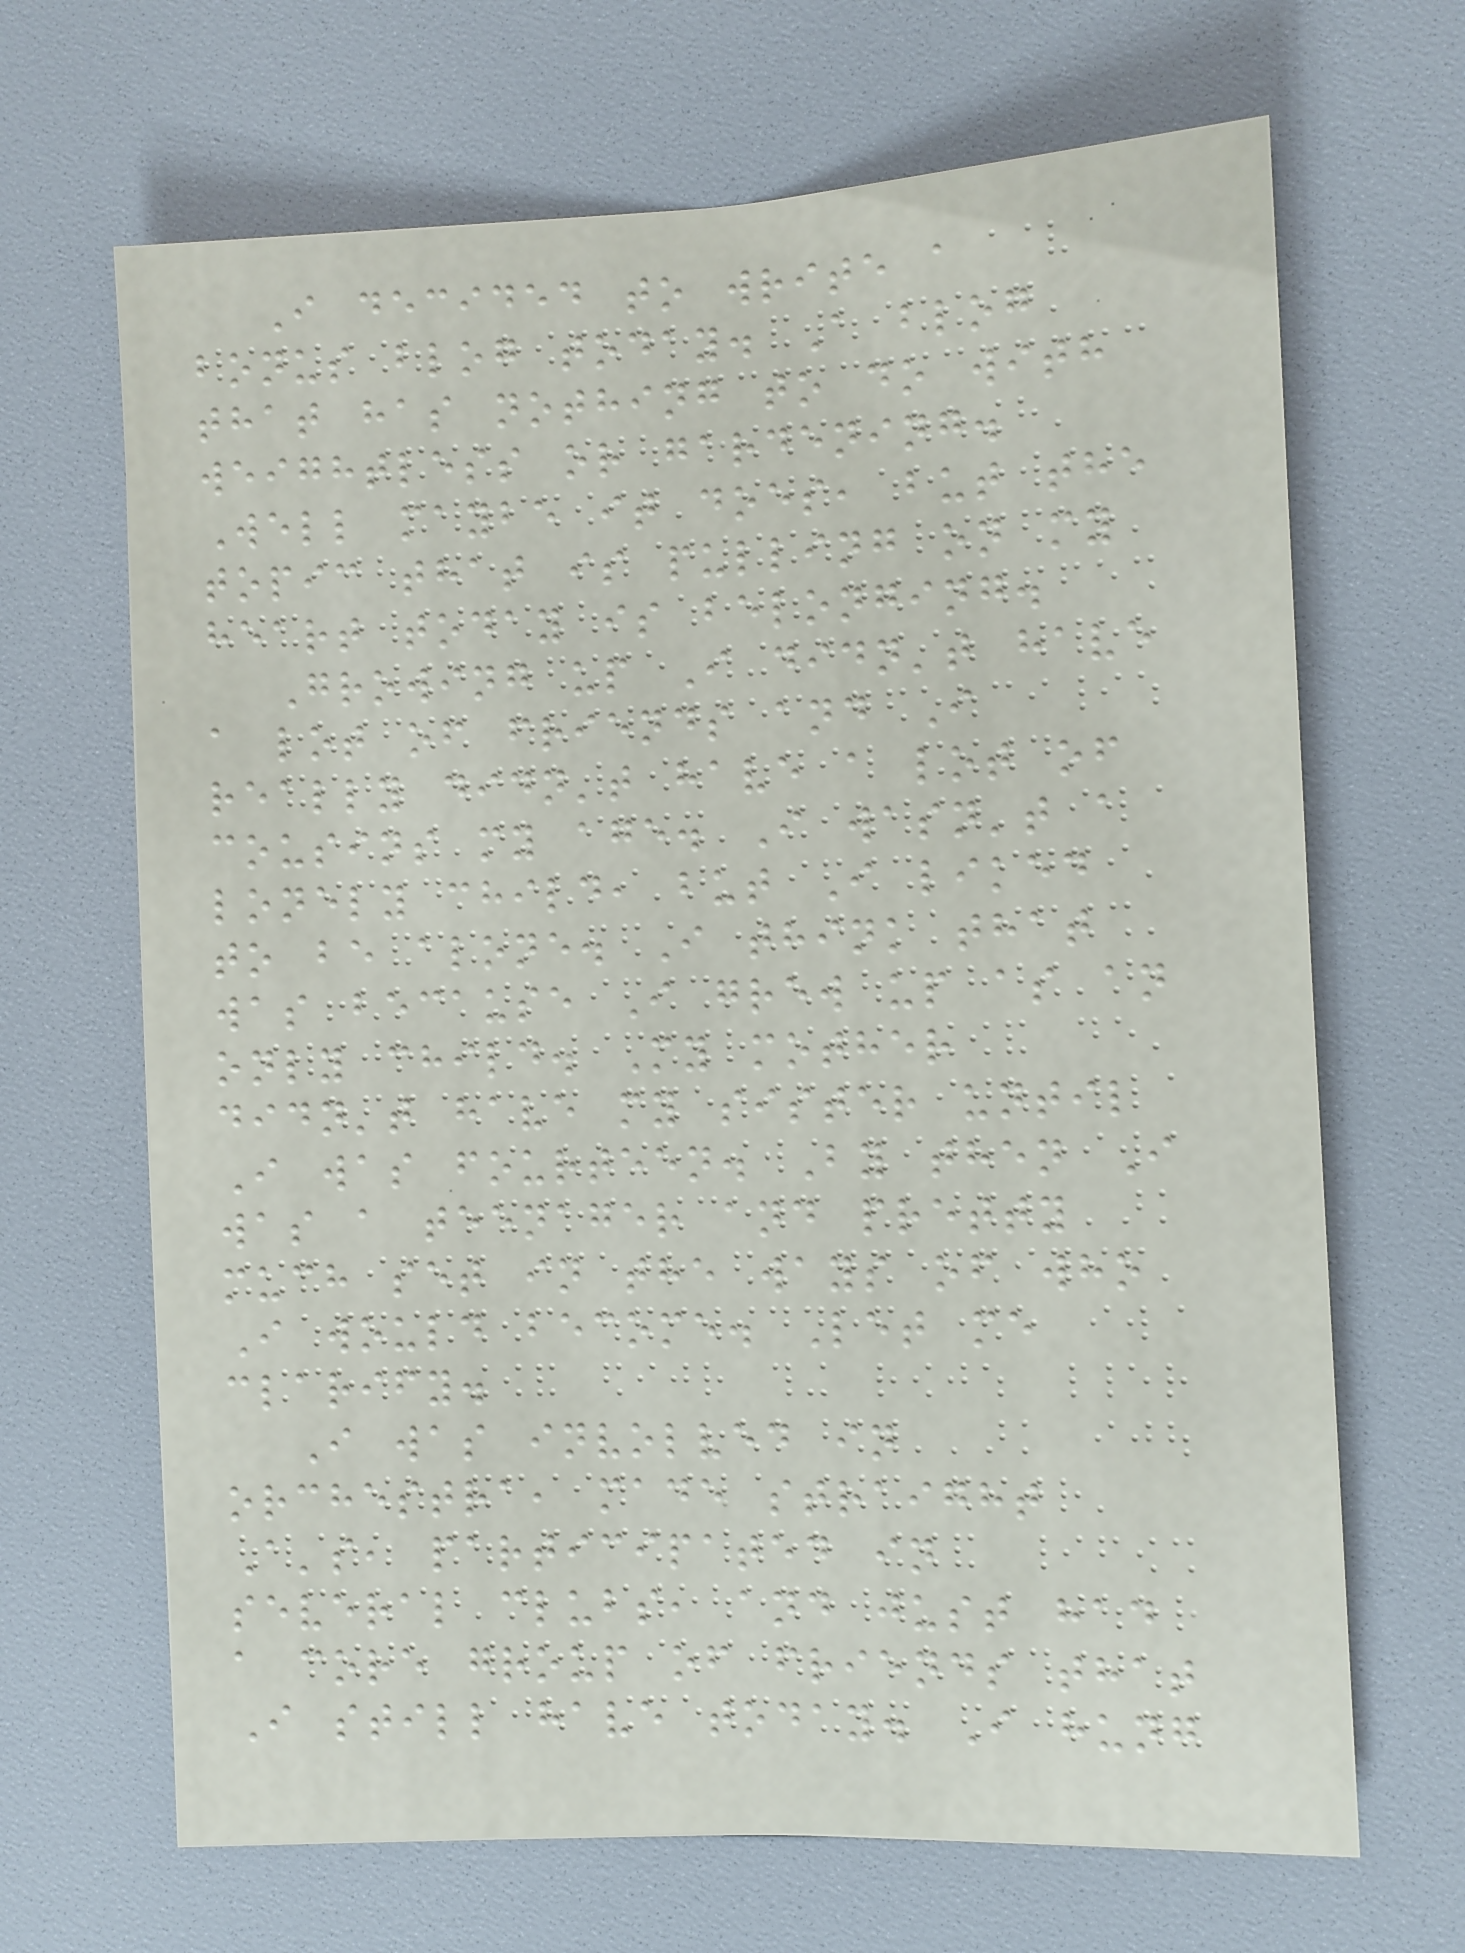I decided to write a
bonus blog today. A blog
that has nothing to do with
weightless or gardening.
Well maybe it does, but the
topic that is pulling on my
heart today is belonging.
Growing up I didn't have
a lot of friends and I
really didn't have a lot of
cousins my age. I wasn't a
lonely child, but I liked
to be alone. I think that
was because I grew up as an
only child. My mother
didn't have my sister until
I was fourteen. By then I
was a teenager and pretty
much set in the ways of who
I would become. Let me
clarify.
I was involved in
orchestra, made straight
A's, participated in
several clubs, and just had
a core group of friends that
I still have today. I hung
